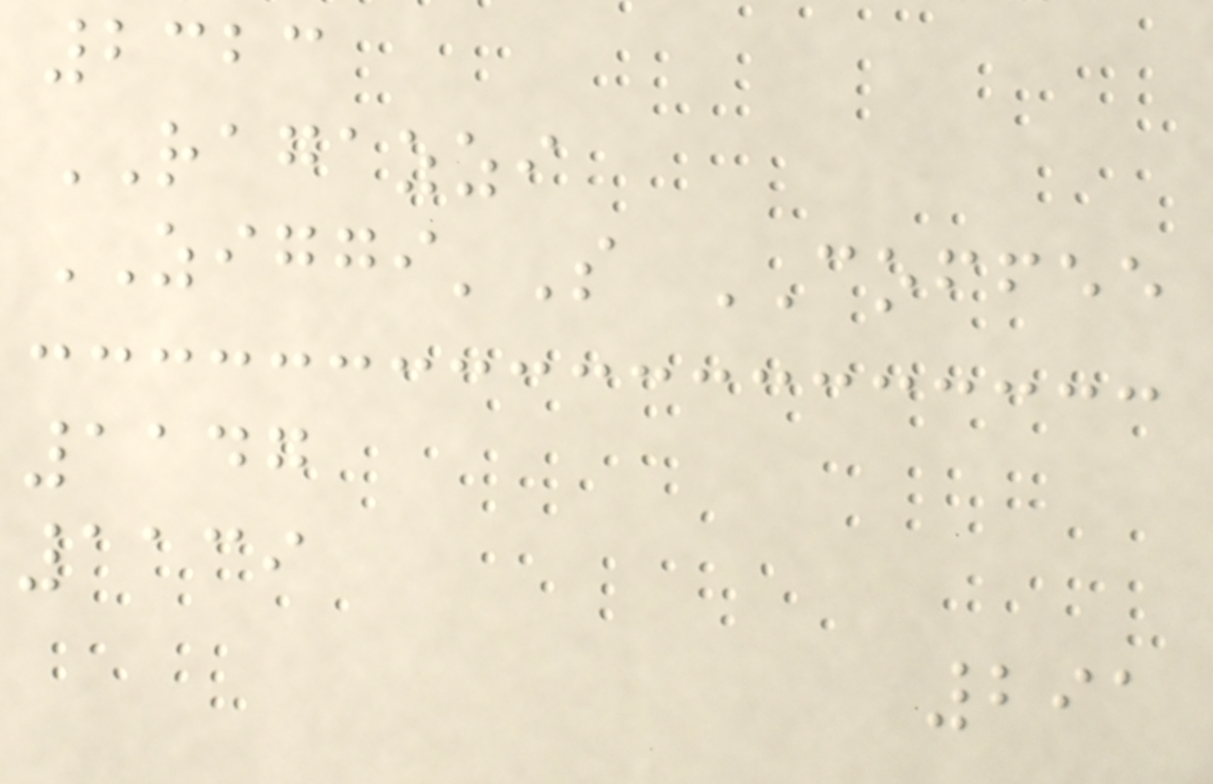2323
RAGAZZI
ZIGGI'S COFFEE
1147
1139
291
